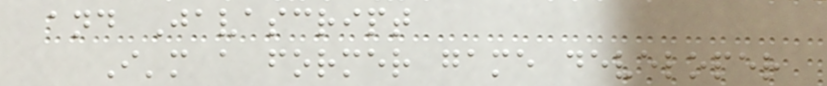and Javascript
I'm a former game developer
